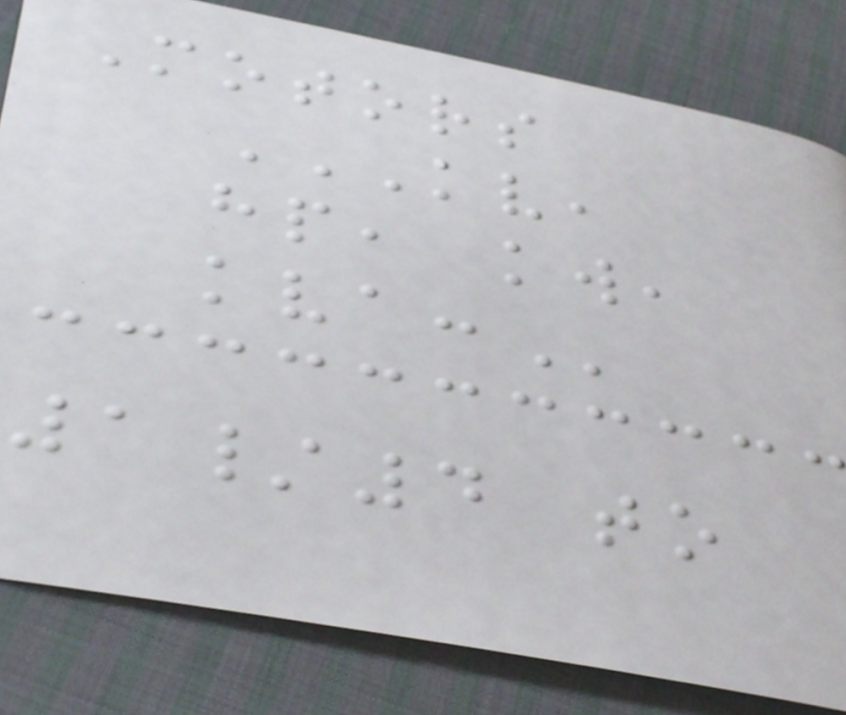Motors
KV,
HP, KW,
KVA:
1/4 to
